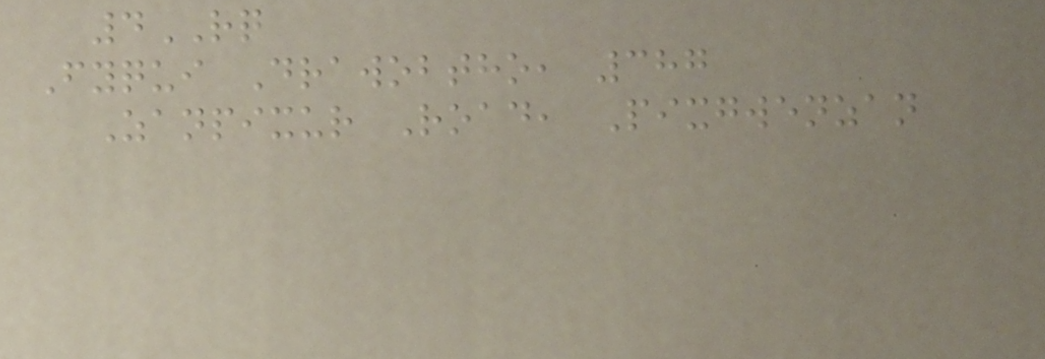4RQ
Fyqui Drawobtho, 387
Zanpixur Road, Pixgwenzan
